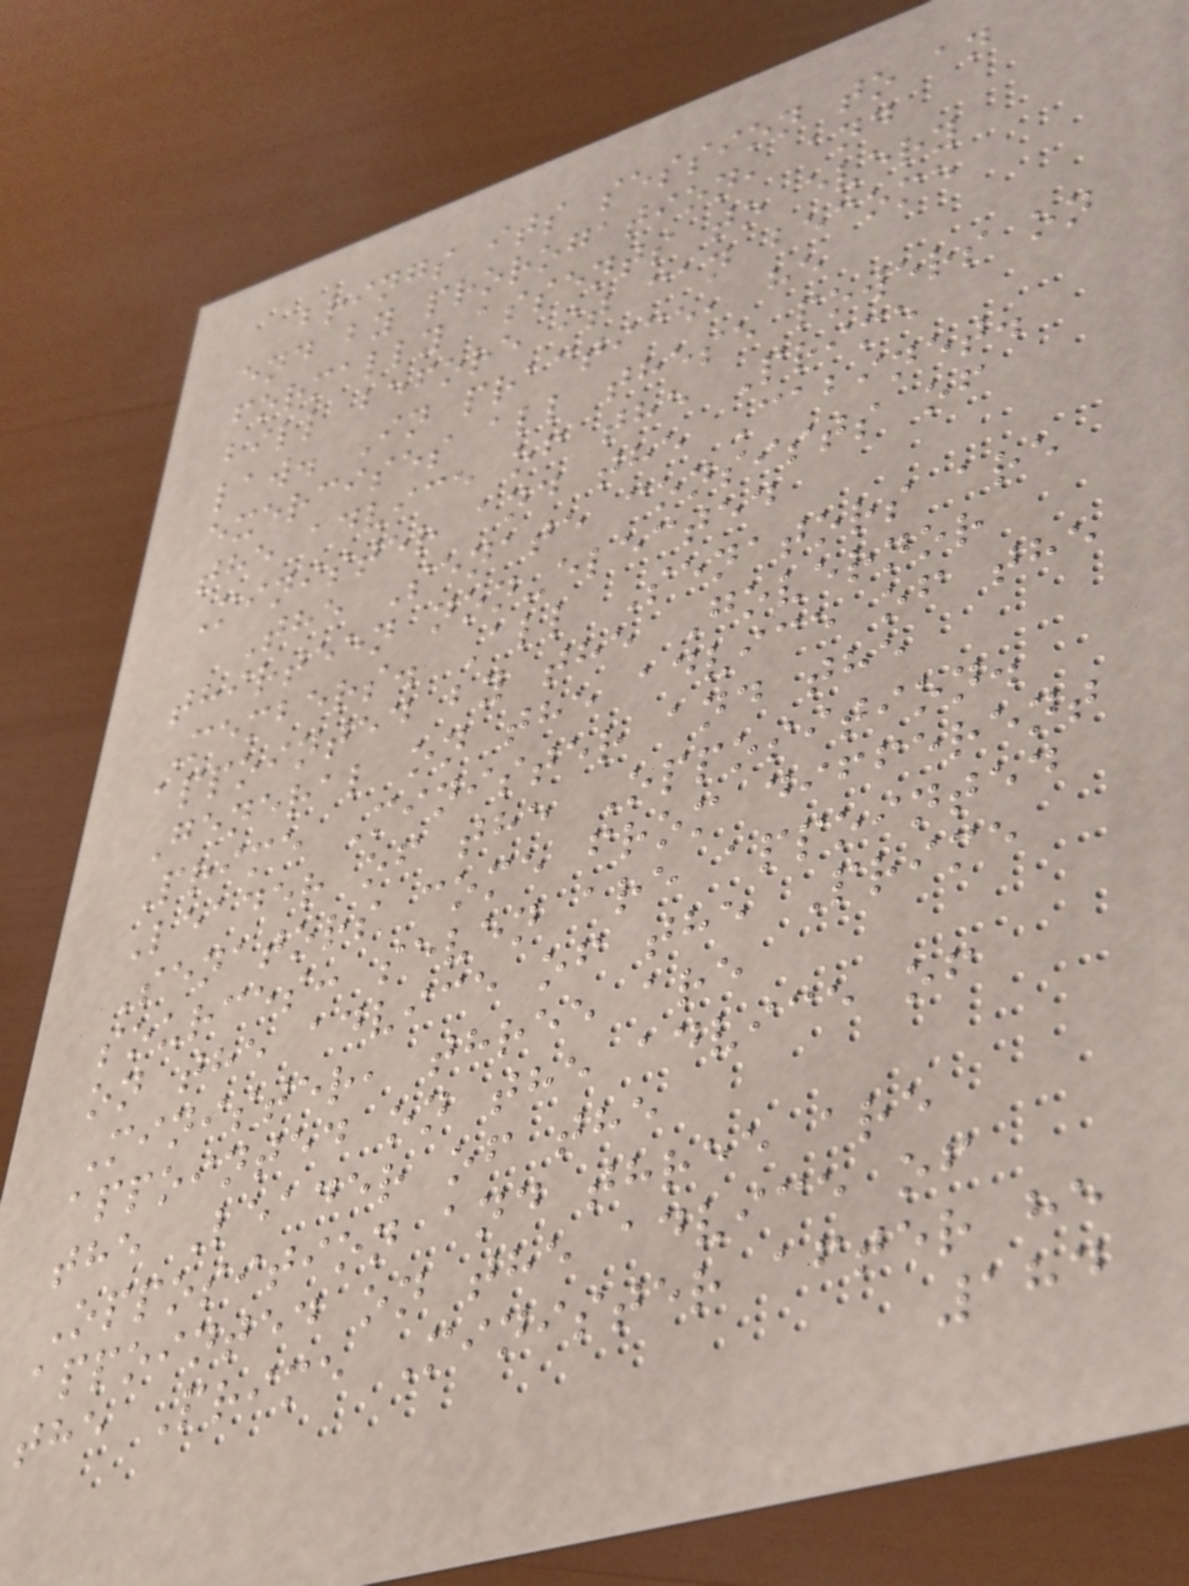brings its session to an
end by prorogation, and
formally assents to every
bill before it can become
law. In practice, he
exercises all these powers on
the advice of the Prime
Minister and the Cabinet.
The Senate consists of
thirteen non-elected
Members. All Senators are
appointed by the Governor
General on the advice of the
Prime Minister and the
Leader of the Opposition.
Senators come from different
sources: seven are appointed
on the advice of the Prime
Minister, three are
appointed on the advice of
the Leader of the
Opposition and three are
appointed on the advice of
the Prime Minister after he
184
